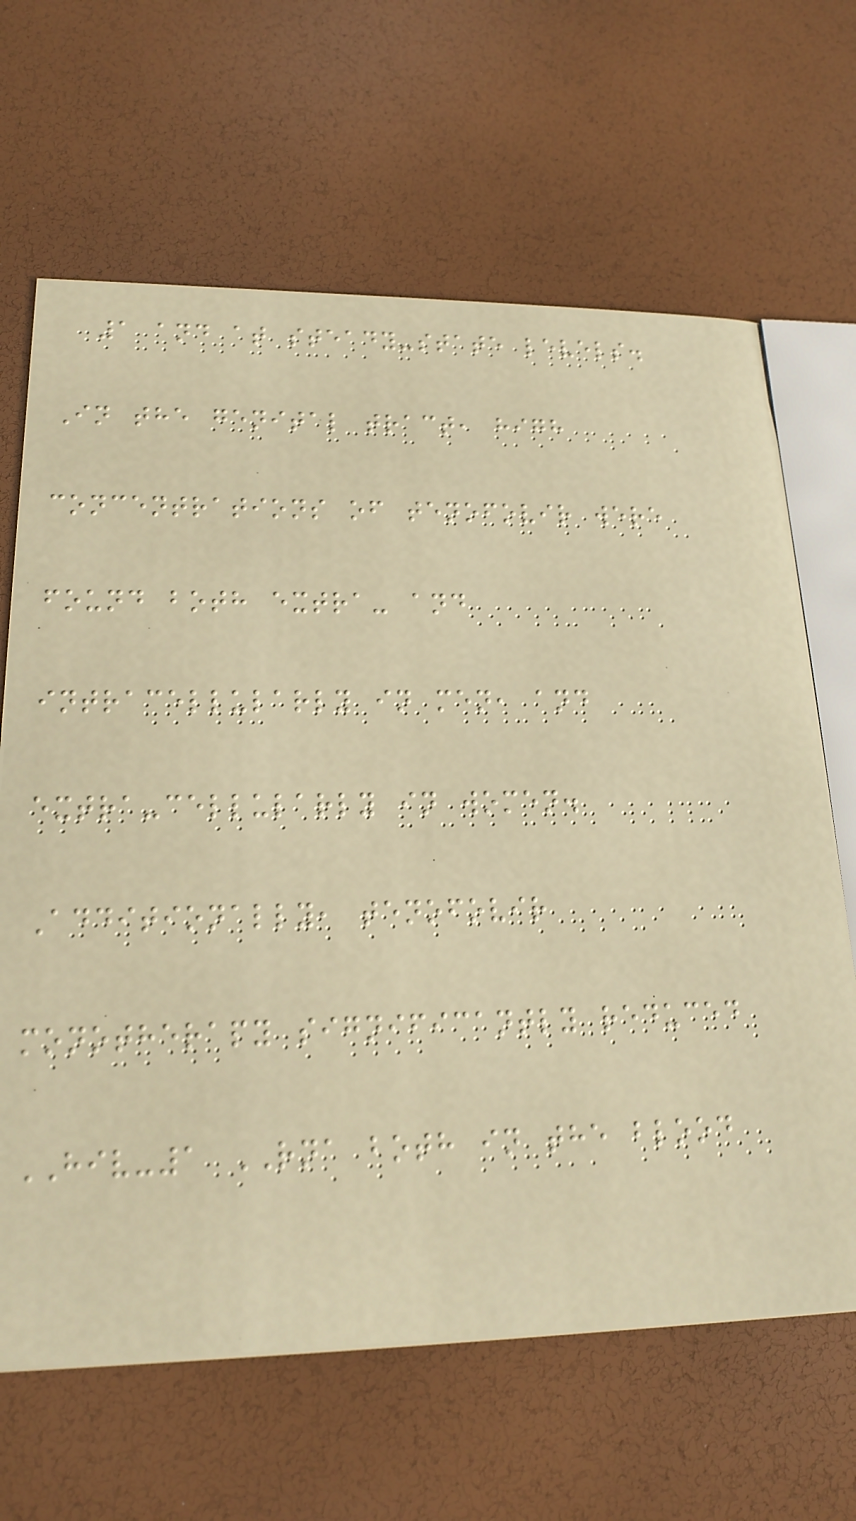1 and at steady-state levels.
In the genital tract, high
concentrations of tenofovir were
found both extra- and
intracellularly in men, and
extra-cellularly in women.
Additionally, tenofovir
monotherapy significantly reduced
HIV-1 RNA both in the blood
